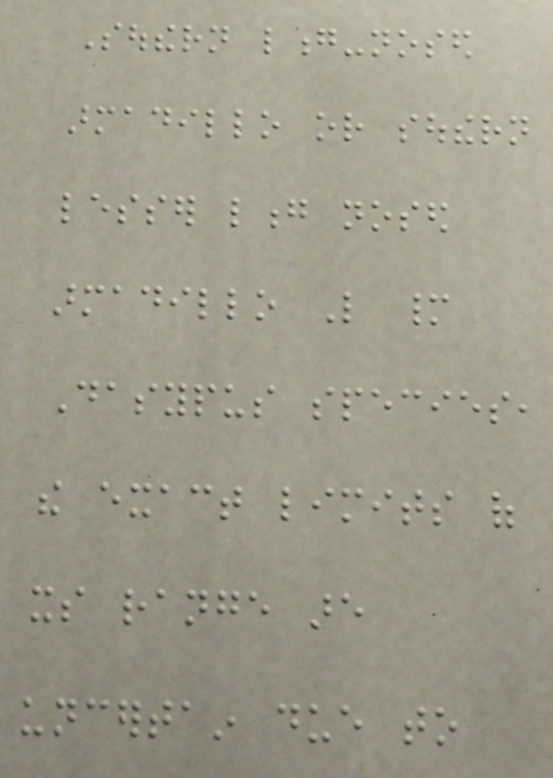Southern long-nosed
armadillo or southern
lesser long nosed
armadillo Like many
Dasypus species,
the exact limits of
its range are
uncertain due to
